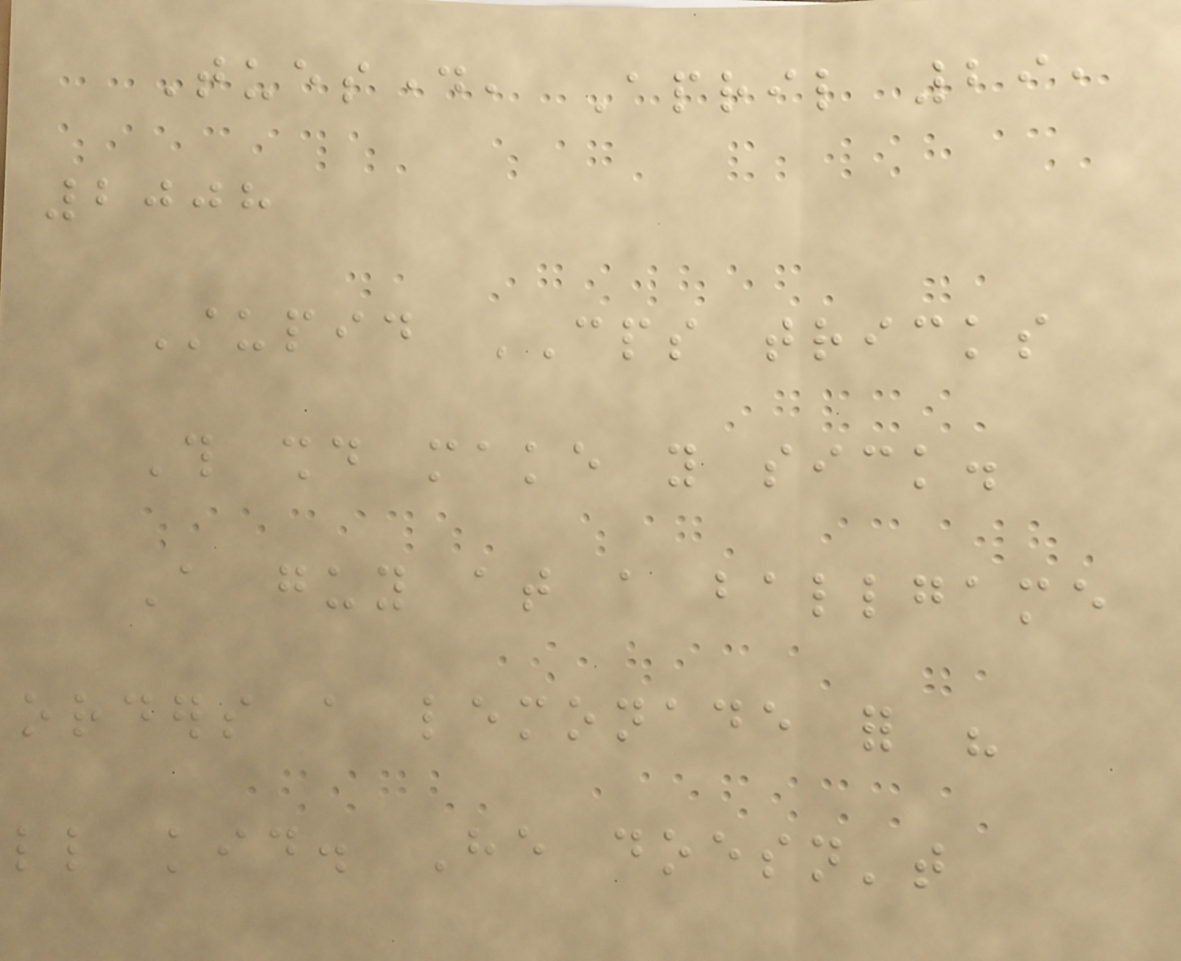Tuesday, April 29,
2008
Stupid CPS tricks
This should make you sick.
A guy at a ballgame
orders a lemonade for his
little kid. He doesn't
